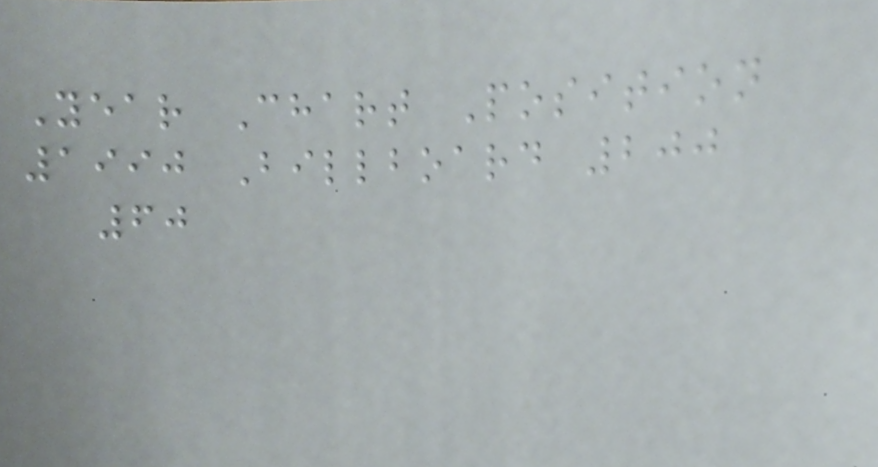Year Chart Position
1990 Billboard 200
60
